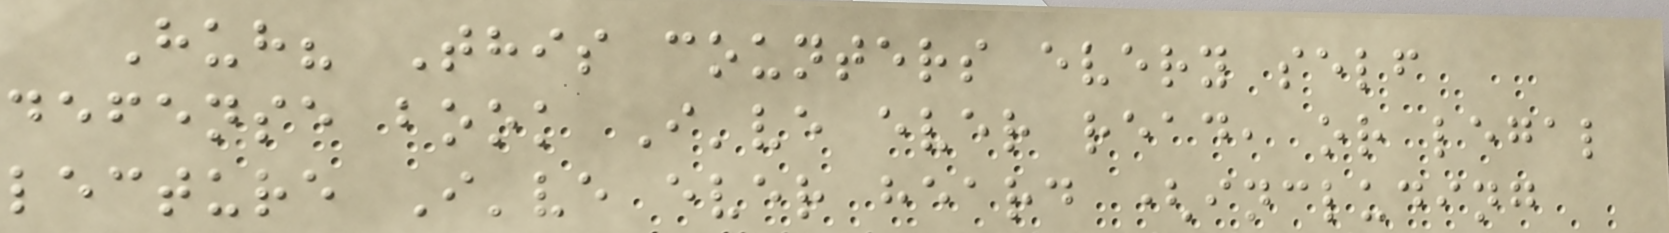Huh? This counters every self
defense book I've ever read, or legal
lecture I've ever heard (including
